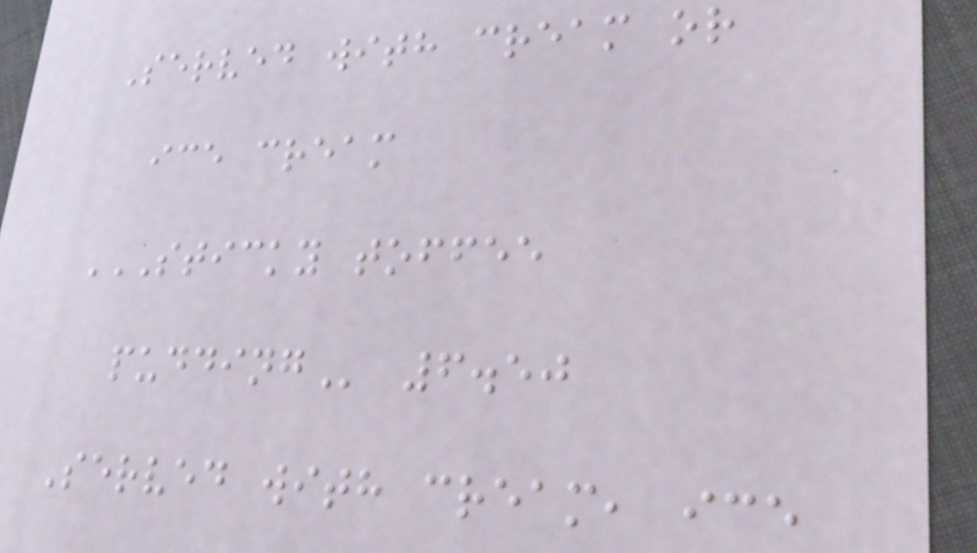Served with cream or
ice cream
STICKY TOFFEE
PUDDING 6.50
Served with cream, ice
